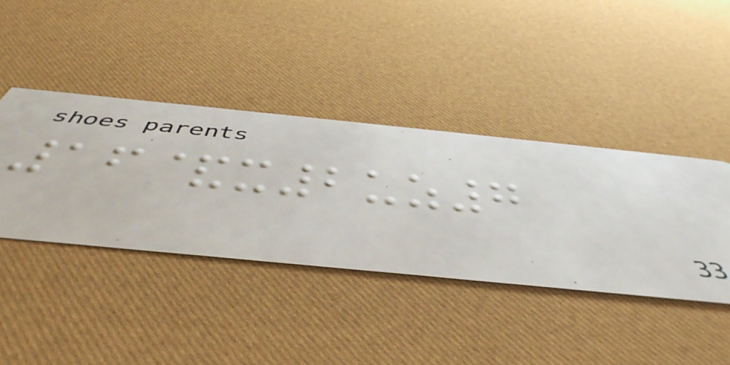16&x2uz7
